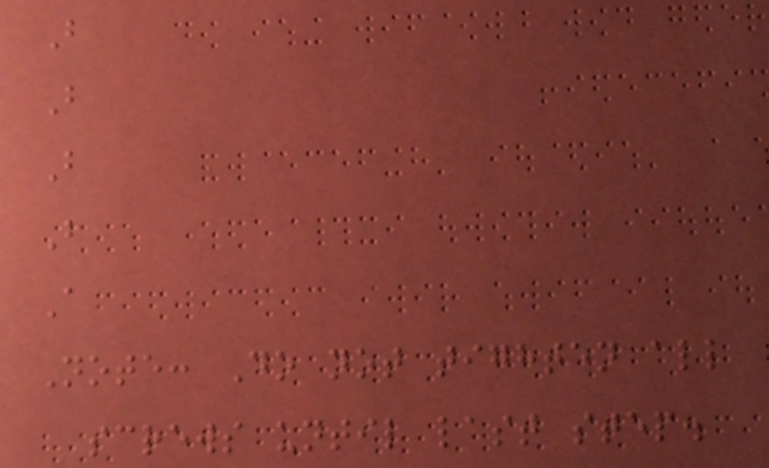B
B
B
B
A
Note: Do not tighten all
screws until last step.
